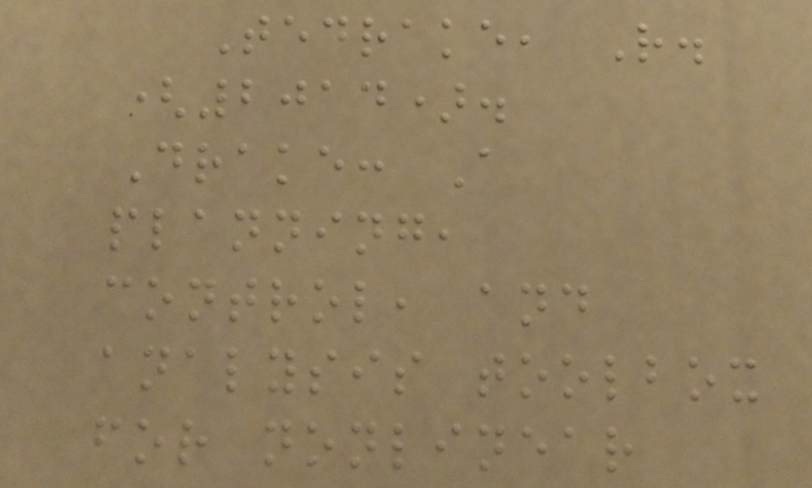Tedrake, R.
(2014).
Drake: A
planning,
control, and
analysis toolbox
for nonlinear
